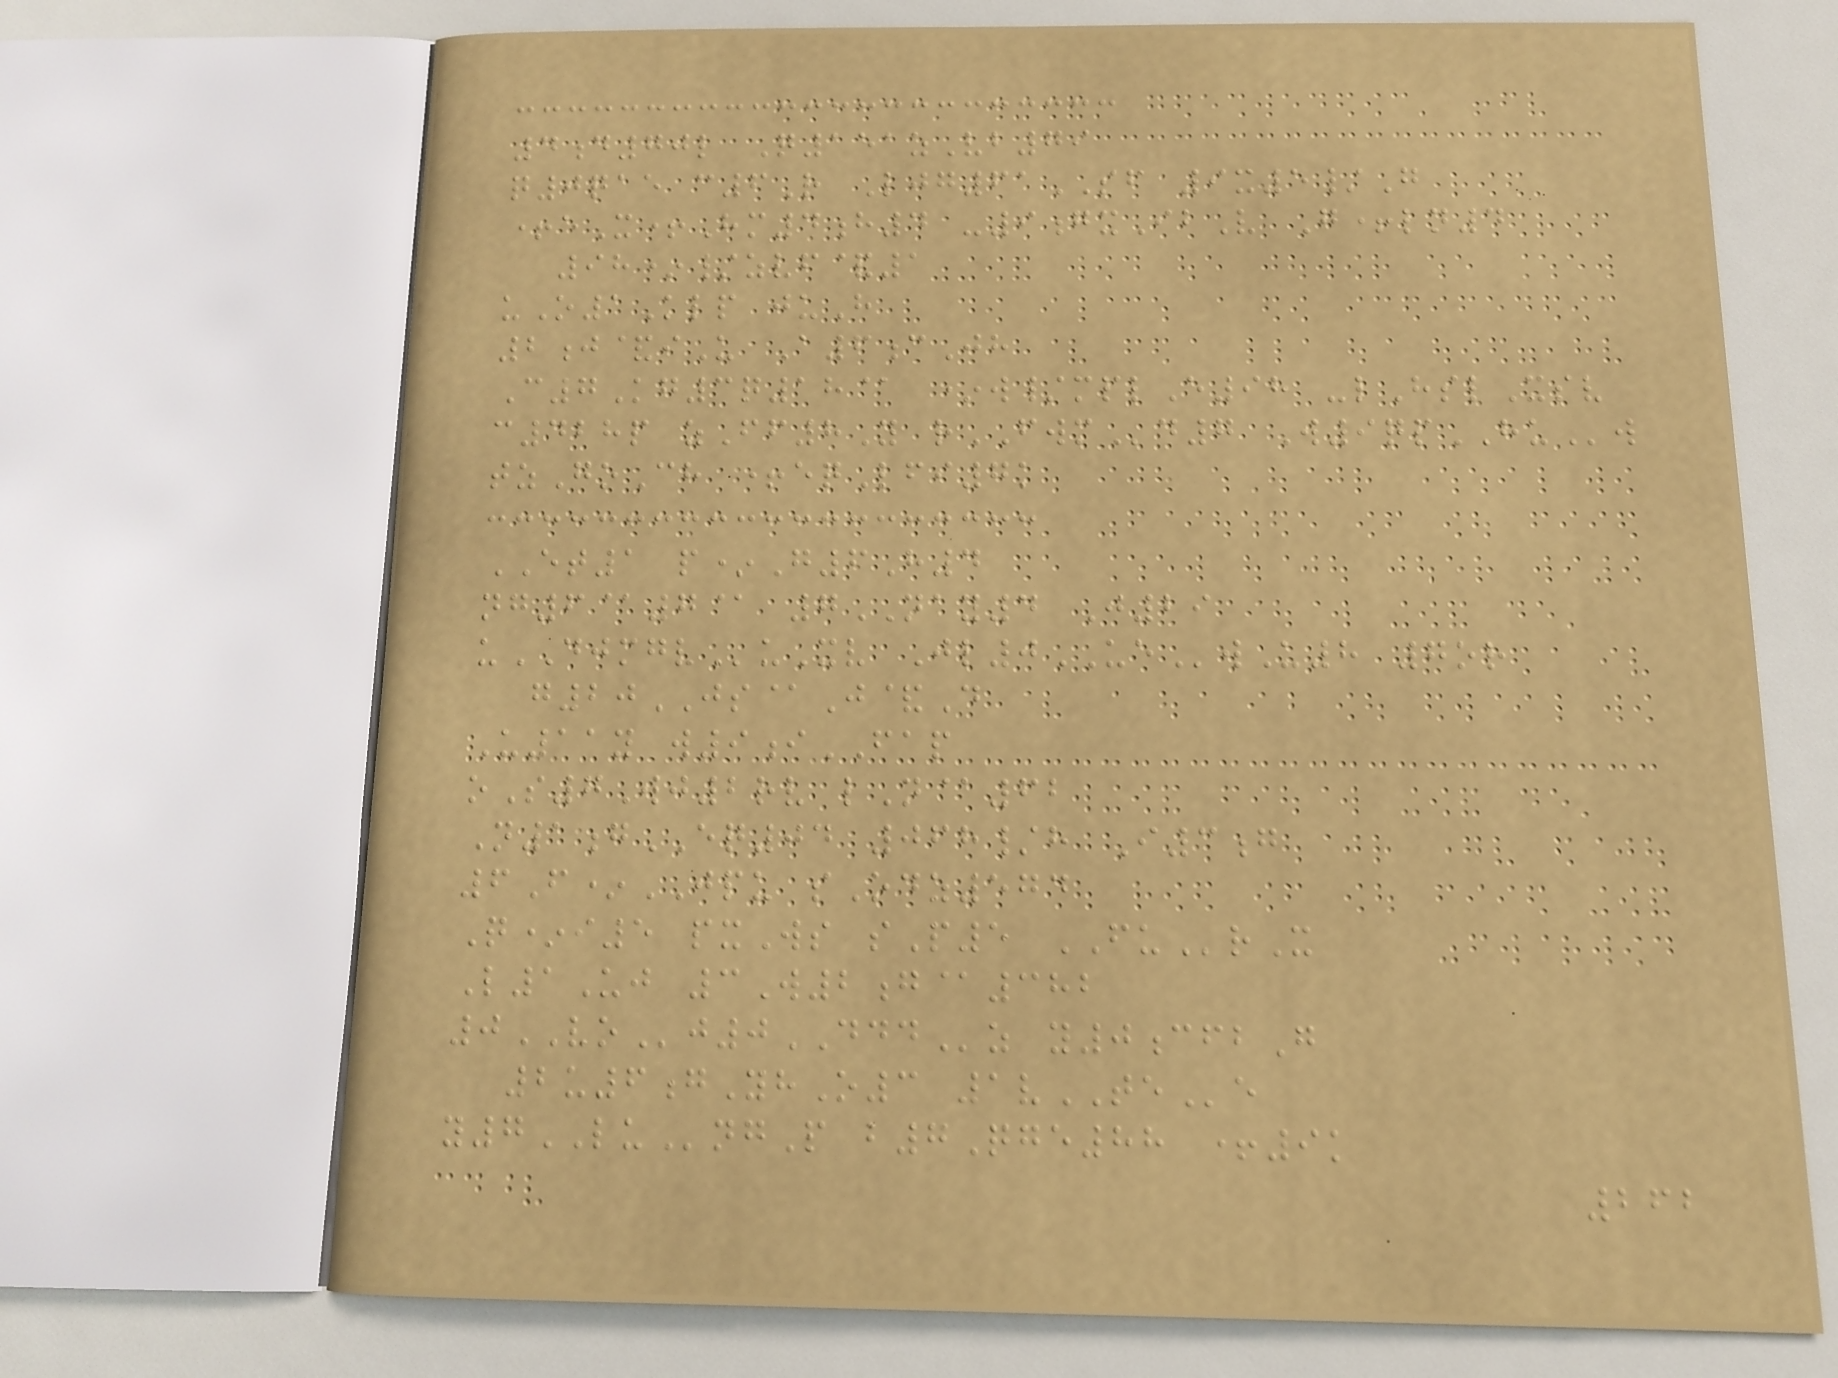4d70l Q151zVb79
q0qae c6R Ljg61SF 9x5/G
+eX+Hm4h4 -9gxIbV G+ln4
98*/zvf&1
uO1Klp juH
2j&iU A6cJh
C7Kg3q18@ *w/mplE98 -lHslXsv
c428p zFf8Y rFWMd7 W9qpHUw
tzGoCh +eqLfi7k
ET1 p*G6H4
ng6@7@ 7NAY4 J29
uDJMGVuXv Jl0UEwU8 7or
g20JS@J&D
U11y w9iFAP
oS7Wj2rv lN@62
N1gEQ04 068/h I3g
6F*JPU sOdz574
Q*i5 pxWs sP5 FUrX
L1Uj 3W2g@382
0VOj0DDDz y0cfbG
2u6gYhO3 1vTEe
y7LUngP b7Qge88 +9k
262
